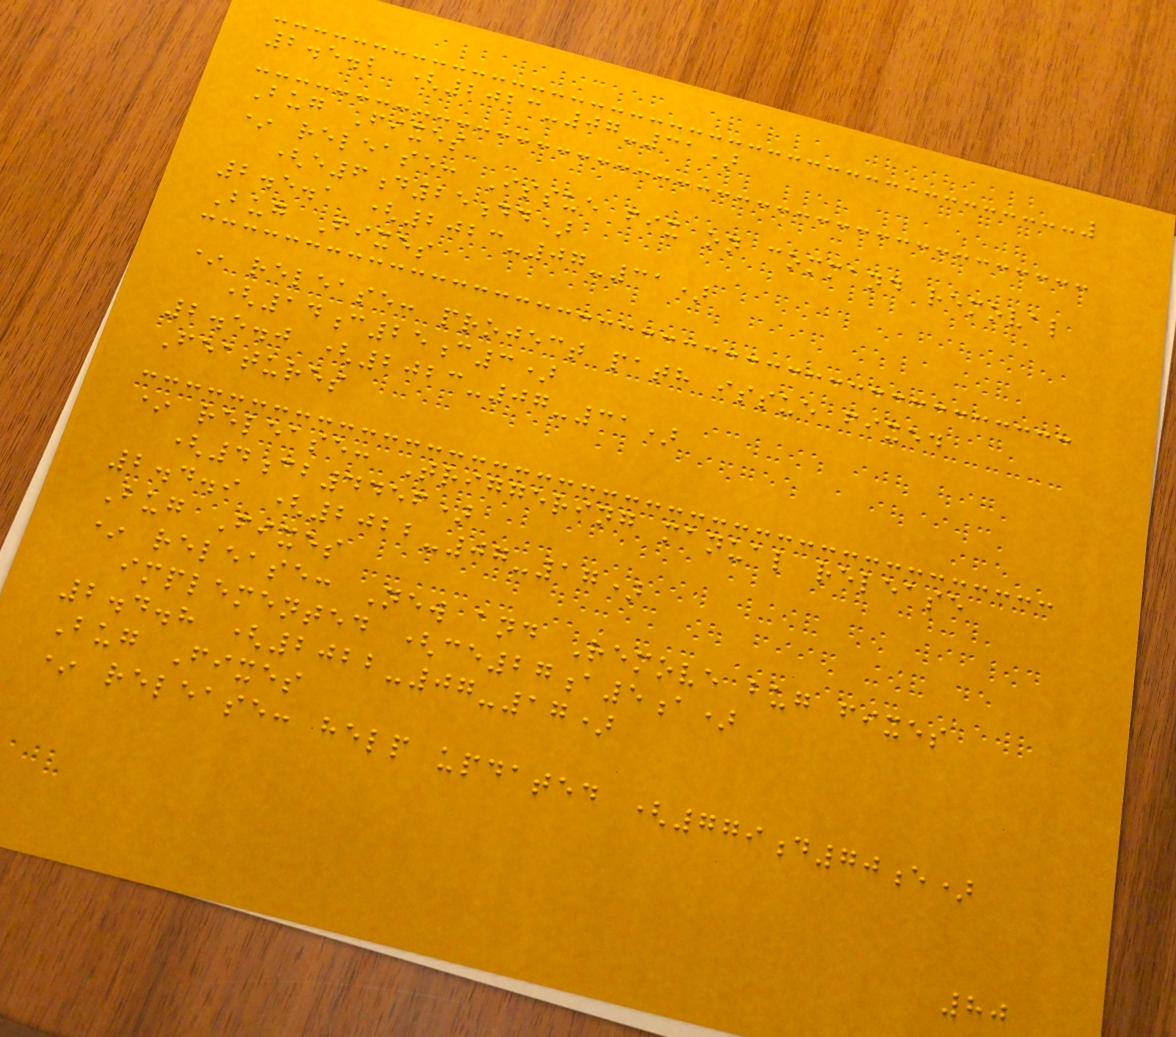2.5.2 (2023-07-31)
Bug Fixes
* release: Issue fix on command removal
(e6d25dd)
2.5.1 (2023-07-31)
Bug Fixes
* release: project path issue fixed
(14c25c3)
2.5.0 (2023-07-31)
Features
* release: Triggering manual release
(4cb4456)
2.4.9 (2022-07-17)
Bug Fixes
* release: New and Remove bug fixes
implemented (ce27a5a)
2.4.8 (2022-07-17)
Bug Fixes
* release: help updated (779d70e)
80
